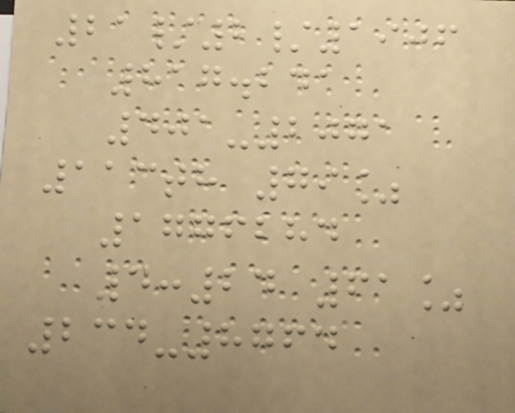21/2/1906
817.241
401-2071
113th 79%
1776284
4:24 61%
234-8764
